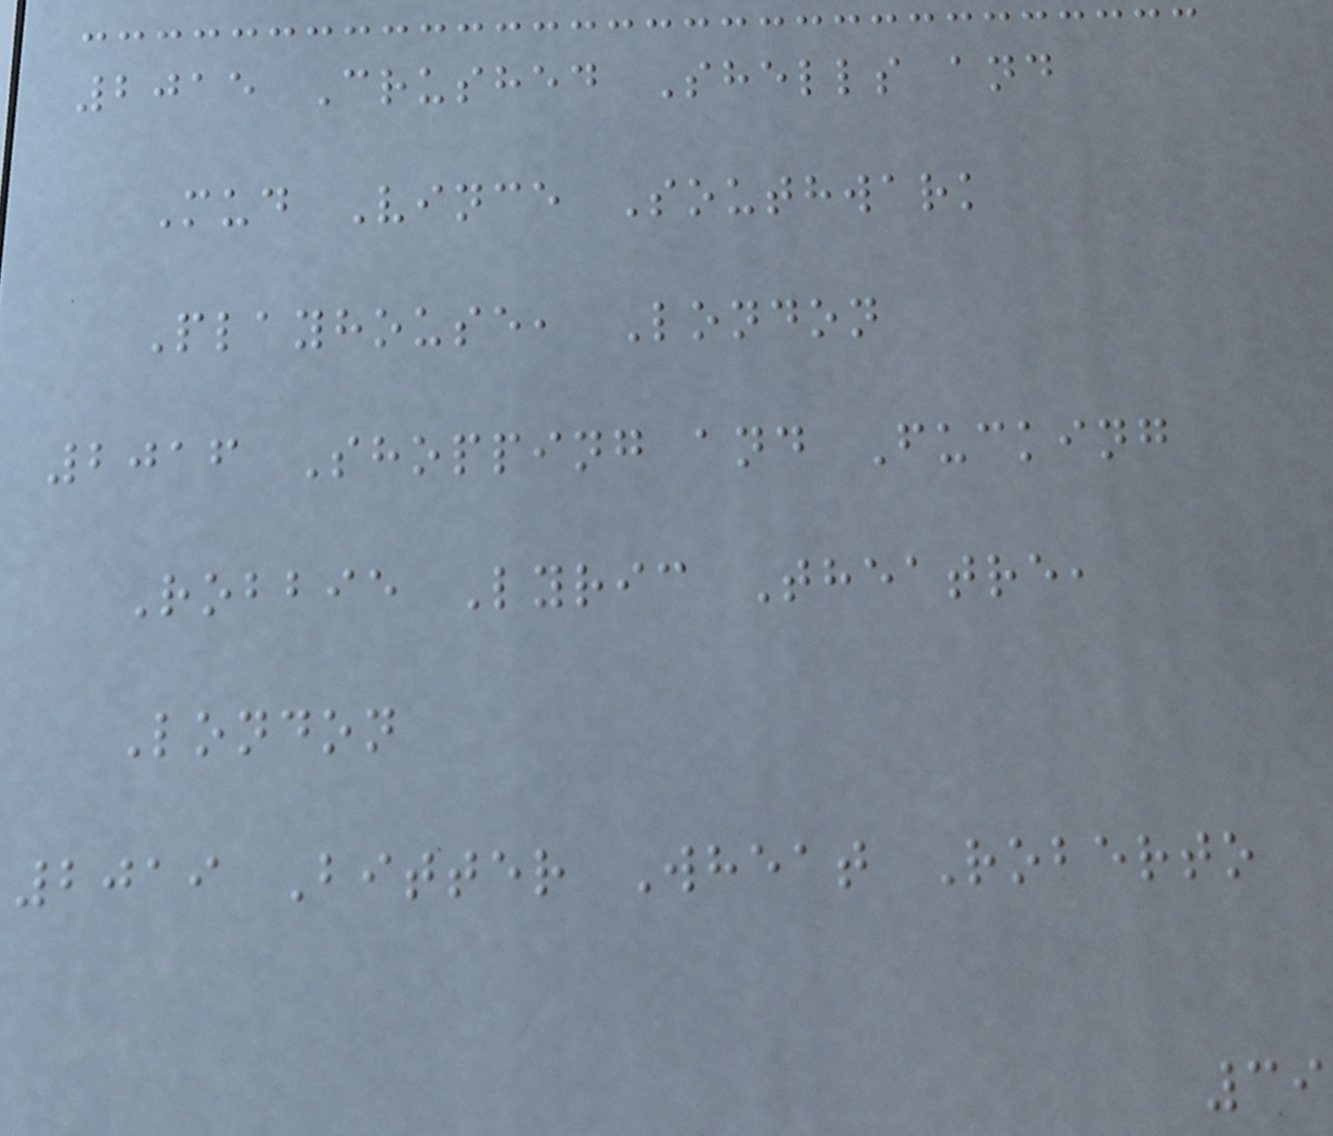2015 Crushed Shells and
Mud Vince Southwark
Playhouse, London
2016 Shopping and Fucking
Robbie Lyric Theatre,
London
2019 Bitter Wheat Roberto
39
